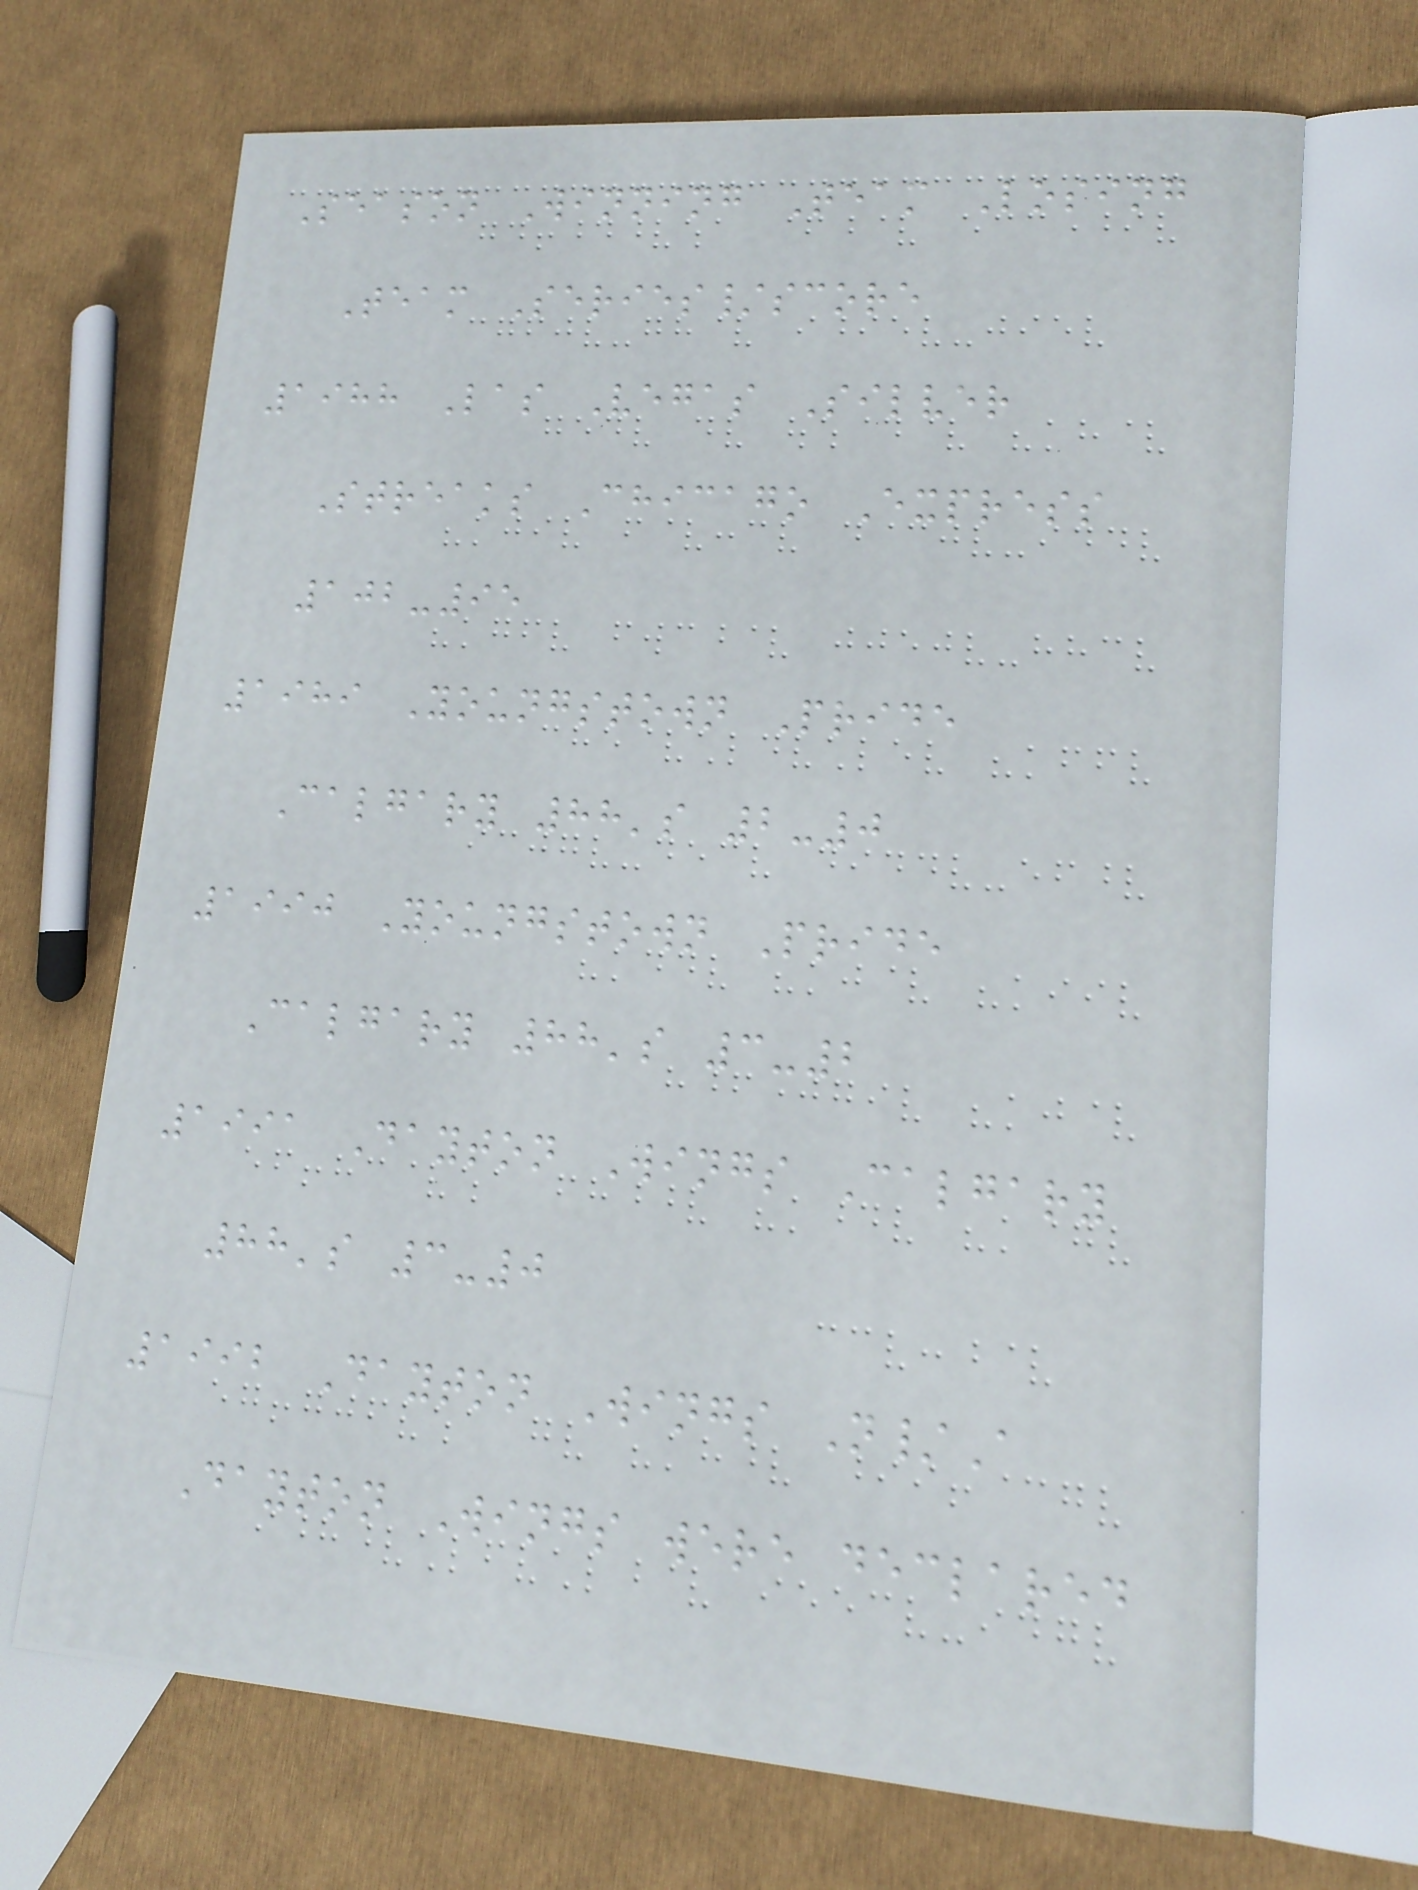Season Winning Team Losing
Team Series/score
1988 Las Vegas Silver
Streaks Chicago Express
102-95
1989 Youngstown Pride
Calgary 88's 2-0
1990 Youngstown Pride
Calgary 88's 3-2
1991 Dayton Wings Calgary
88's 3-0
1992 Dayton Wings N/A
Dayton Wings were declared
